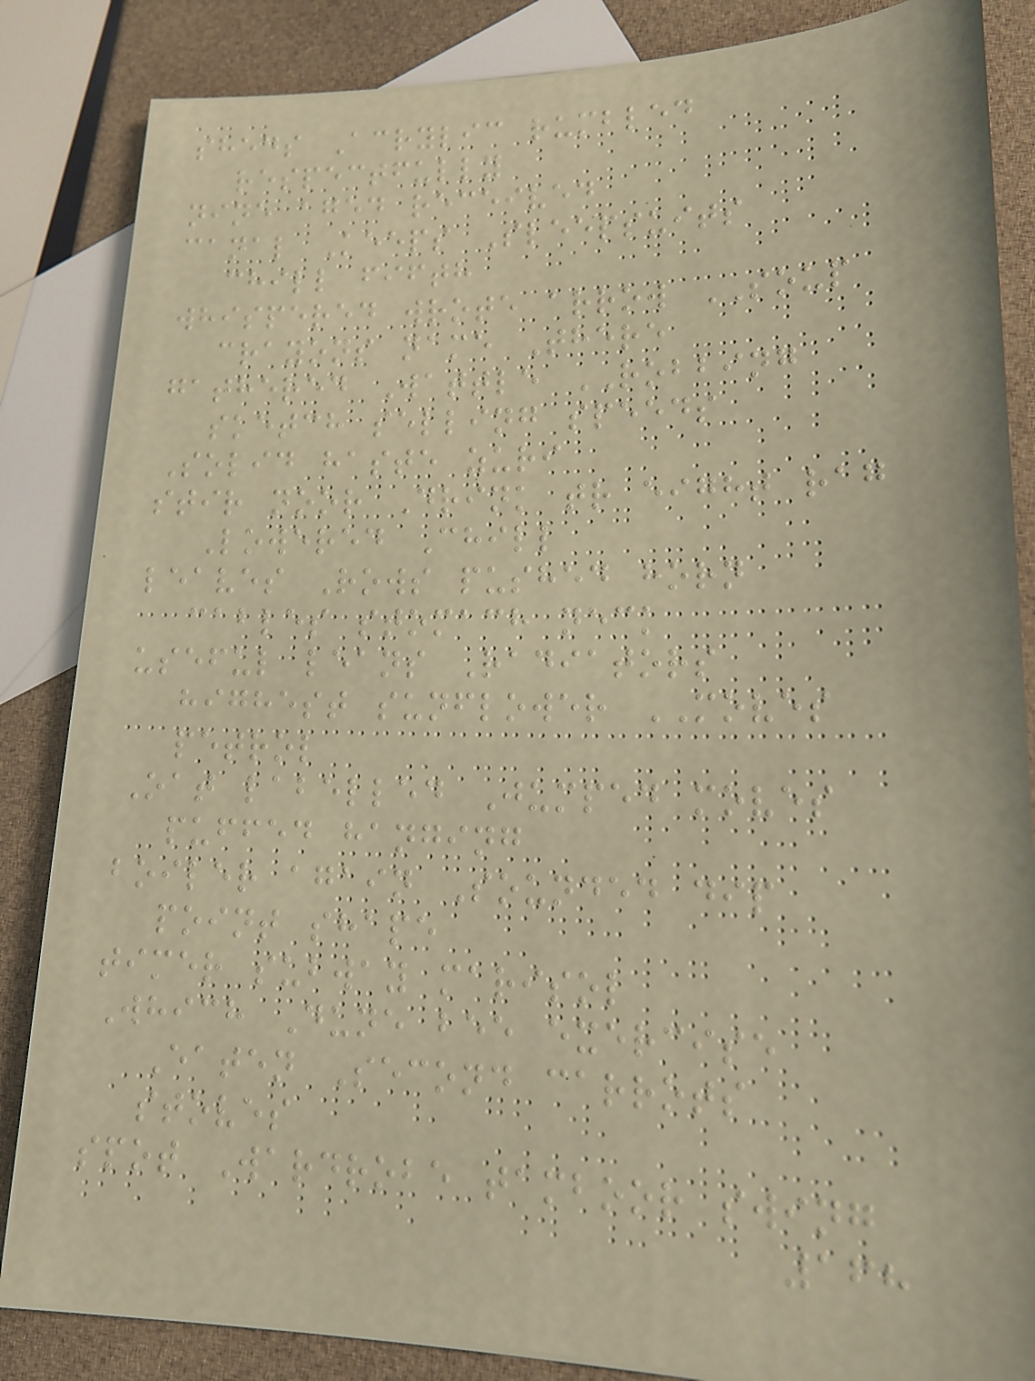sheds Acrylic rumbled
respectfully
nine aged received
canal Keeps Sleepsuits
chill fifth
whispered wrote arrow SOUP
crayons name There
gathered Wattle ROBBING
sketch selling speeds
Solid haste zuri
stir noor Drink tr eight rag
Lowered Chill
leaves Rows pushed horn
cables stomach neck
useful leans Radiators
highest sunflower MOVES
petrol
Oat labelled Jumped moves
puffed hanging
boiler again Sounded dip
point shape
timer subway marisol
Which Dune bee exercise
Eaten Second carrots
stoves
spot Wardrobe tamboor swing
168
